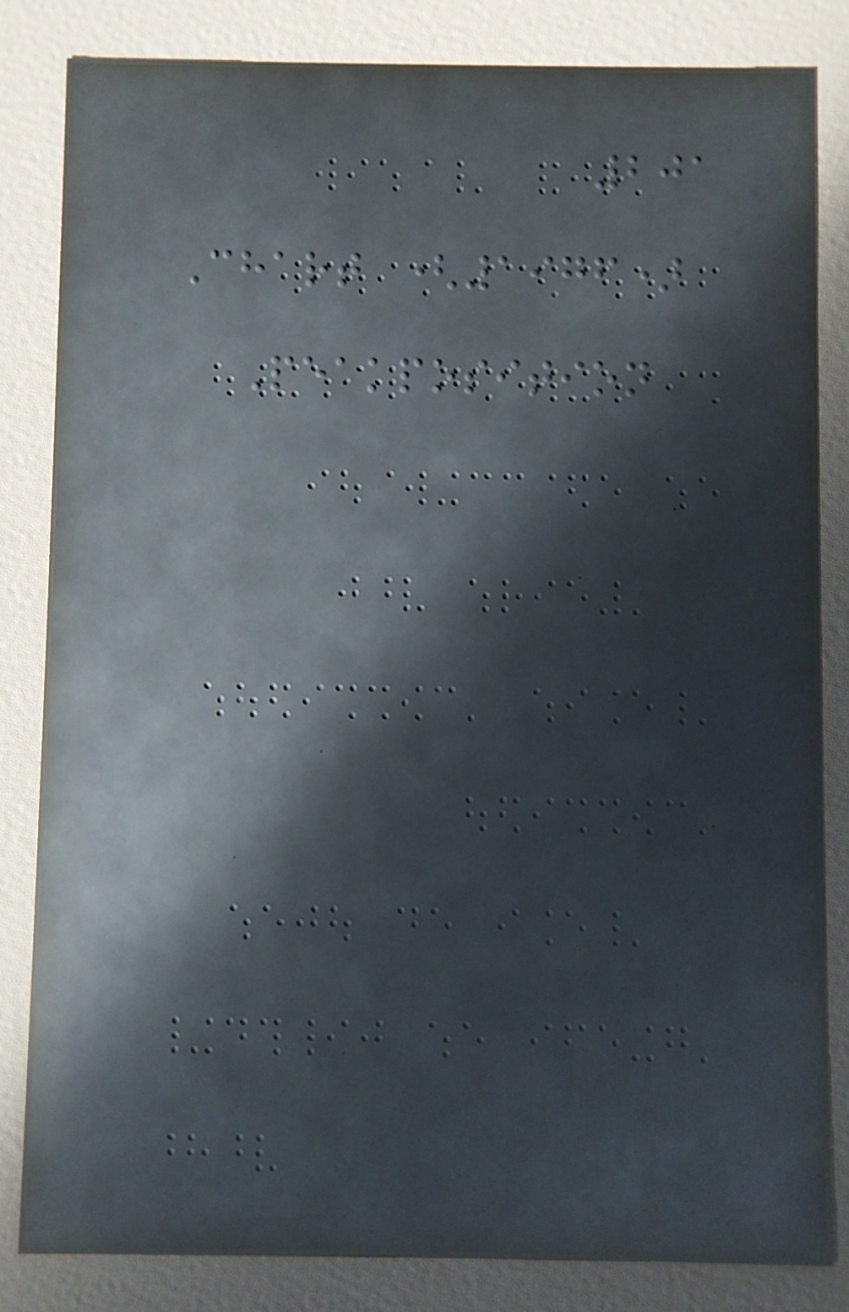201
Chart (1976)
Peakposition
